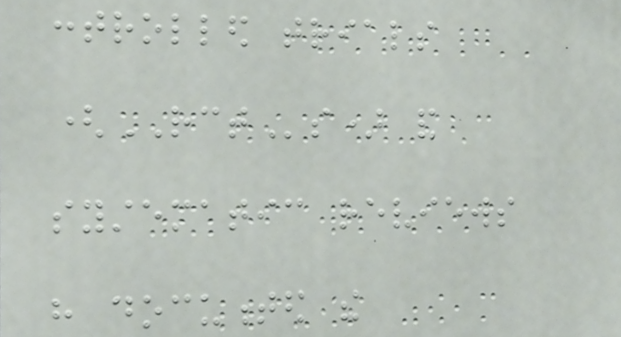controlled trials
(RCTs) and
systematic reviews
have documented the
